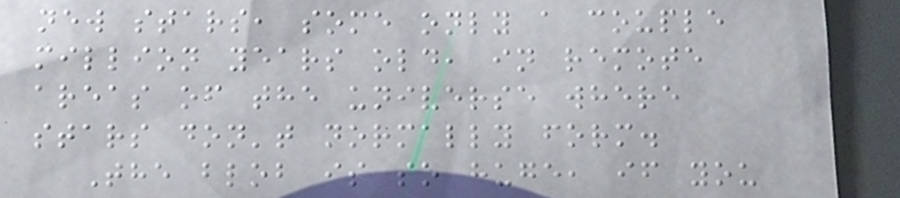new stars, some only a couple
million years old, in remote
areas of the universe where
stars don't normally form.
The blob is so huge, if you
